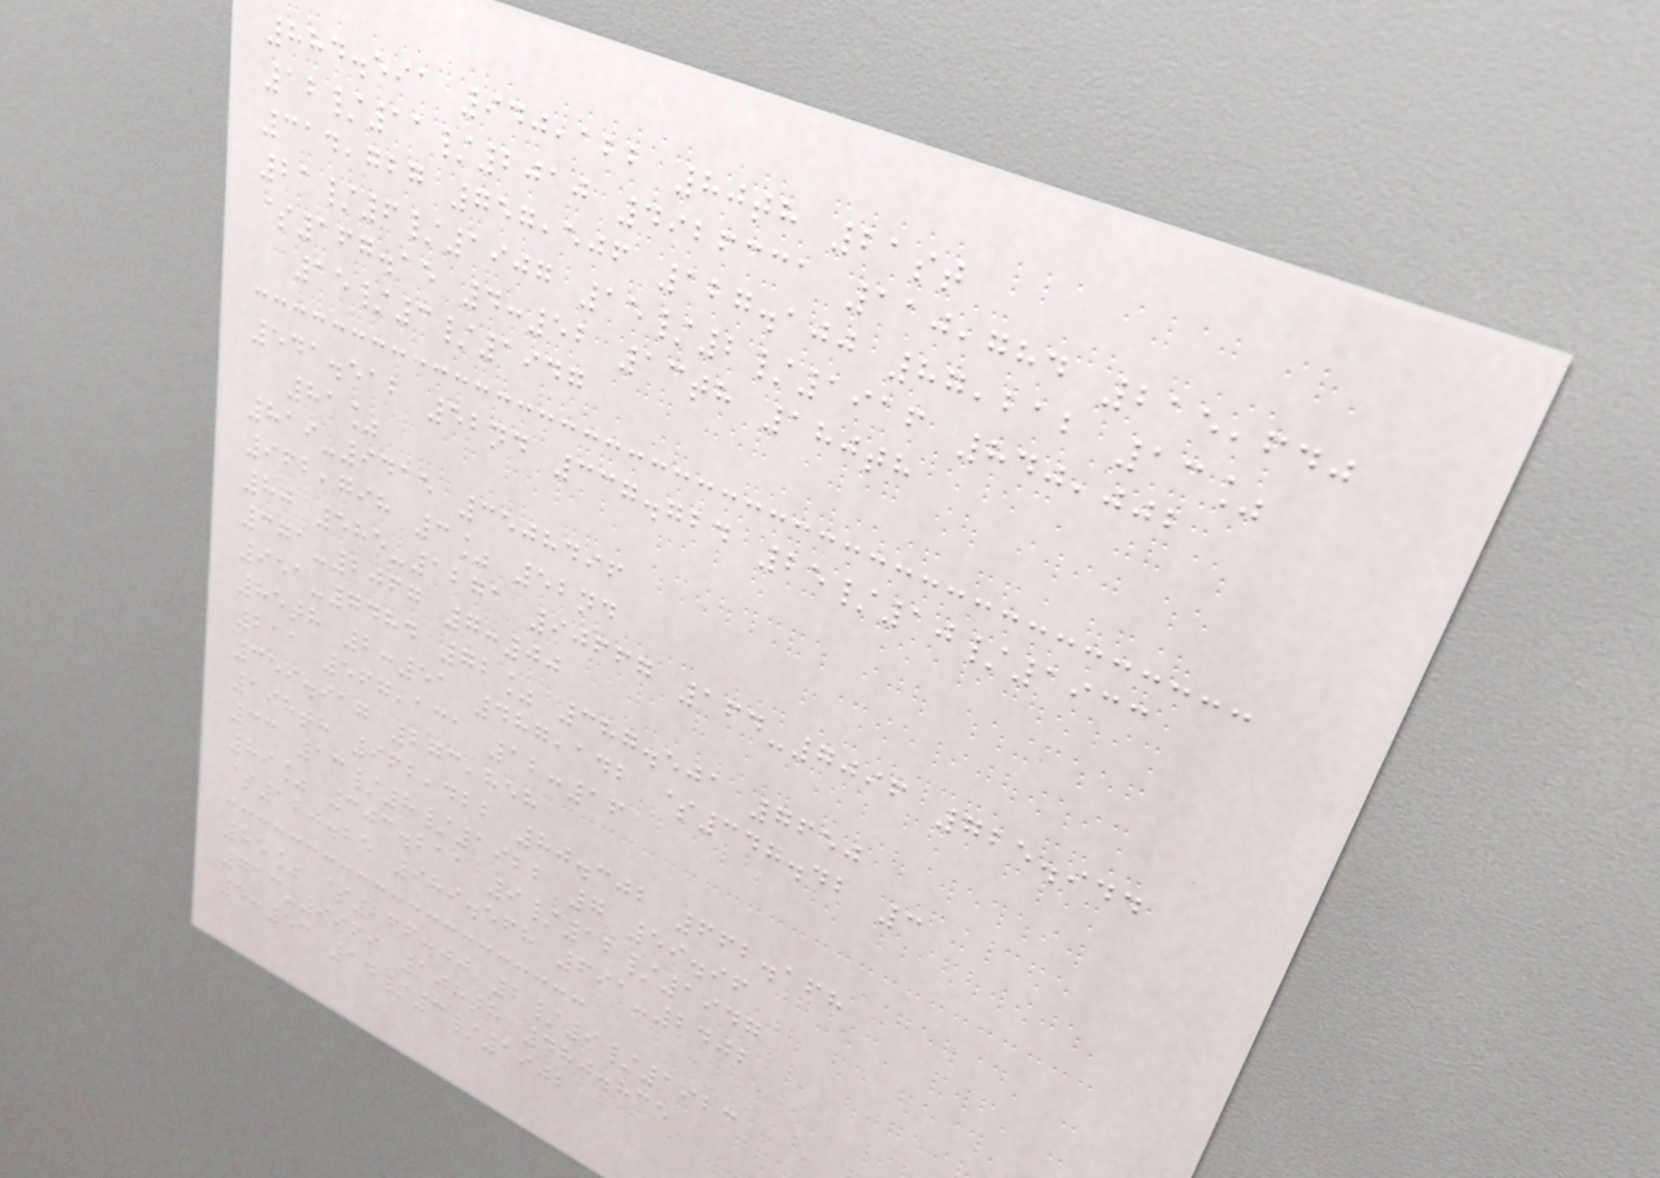884.591 940,122 80th 21st
12/11/2010 4926331 110,784 215,640
314,727 757,506 127.100 87,212 13%
21/6/1907 15/2/1916 840,002
$167.15 4:52 13th 180th
15/3/1947
541.512 52nd 337.724 25/10/1933
81%
819-9415 3508496
962,798 3% 52nd
80 585-1271 90667 164-7096 725.944
371-2067 7:00
951-7484 72% 387.501 7650
85th 2:51 487,142 $347.42 3
211 567,131 12:16
359.917 273,858
198th 962,422 80.302 662.168
33 13/8/1922 7 59.96
89% 303.211 9/12/1947
$120.25 989.568 691-2402
85% $266.00 2/9/1923
713-9969 108th 480.835
4:53 14/3/1902
